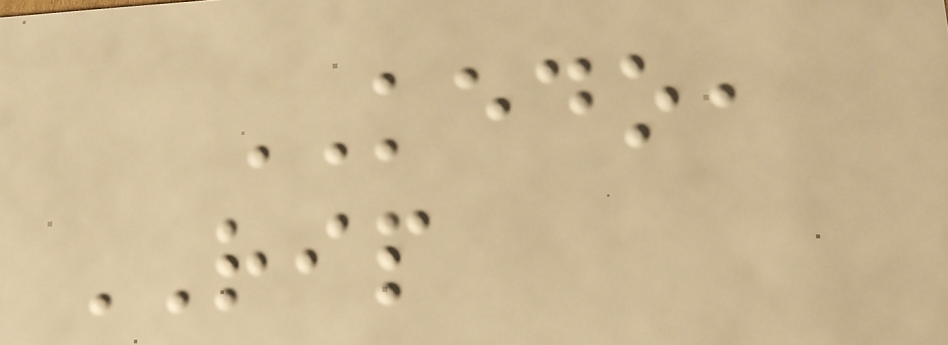KEDO,
RIP
